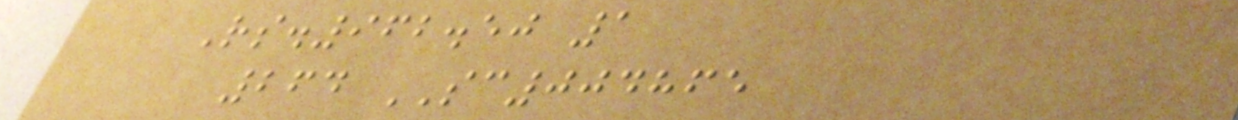Rs.962.50 1
264 SC004865
